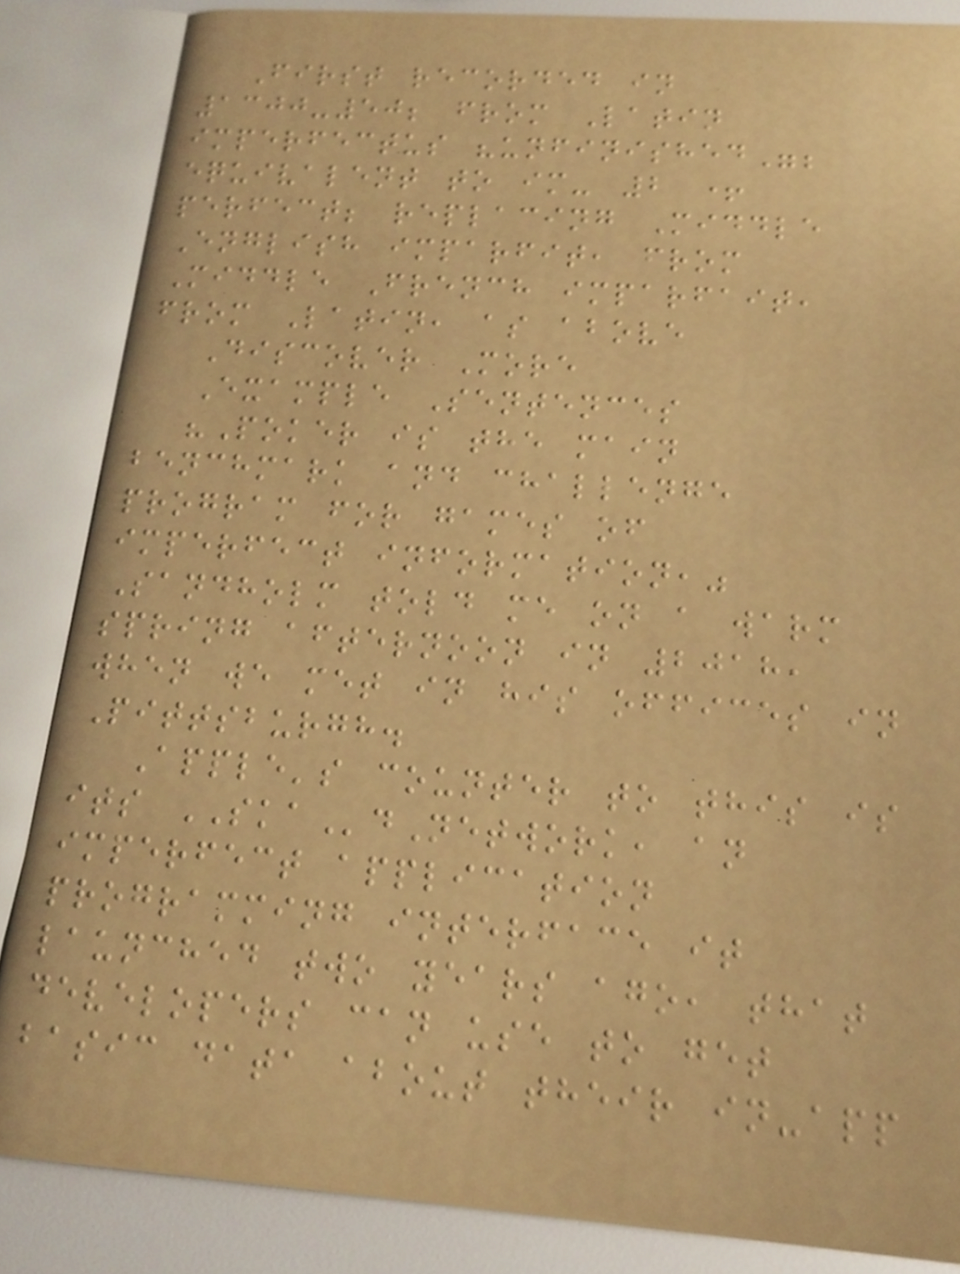First recorded in
1300-50; from Latin
imperfectus "unfinished";
equivalent to im- 2 +
perfect; replacing Middle
English imparfit, from
Middle French imparfait,
from Latin, as above
Discover More
Example Sentences
"Poker is the main
benchmark and challenge
program for games of
imperfect information,"
Sandholm told me on a warm
spring afternoon in 2018,
when we met in his offices in
Pittsburgh.
Apple's counter to this is
its SKAdNetwork, an
imperfect application
programming interface it
launched two years ago, that
developers can use to get
basic data about their in-app
